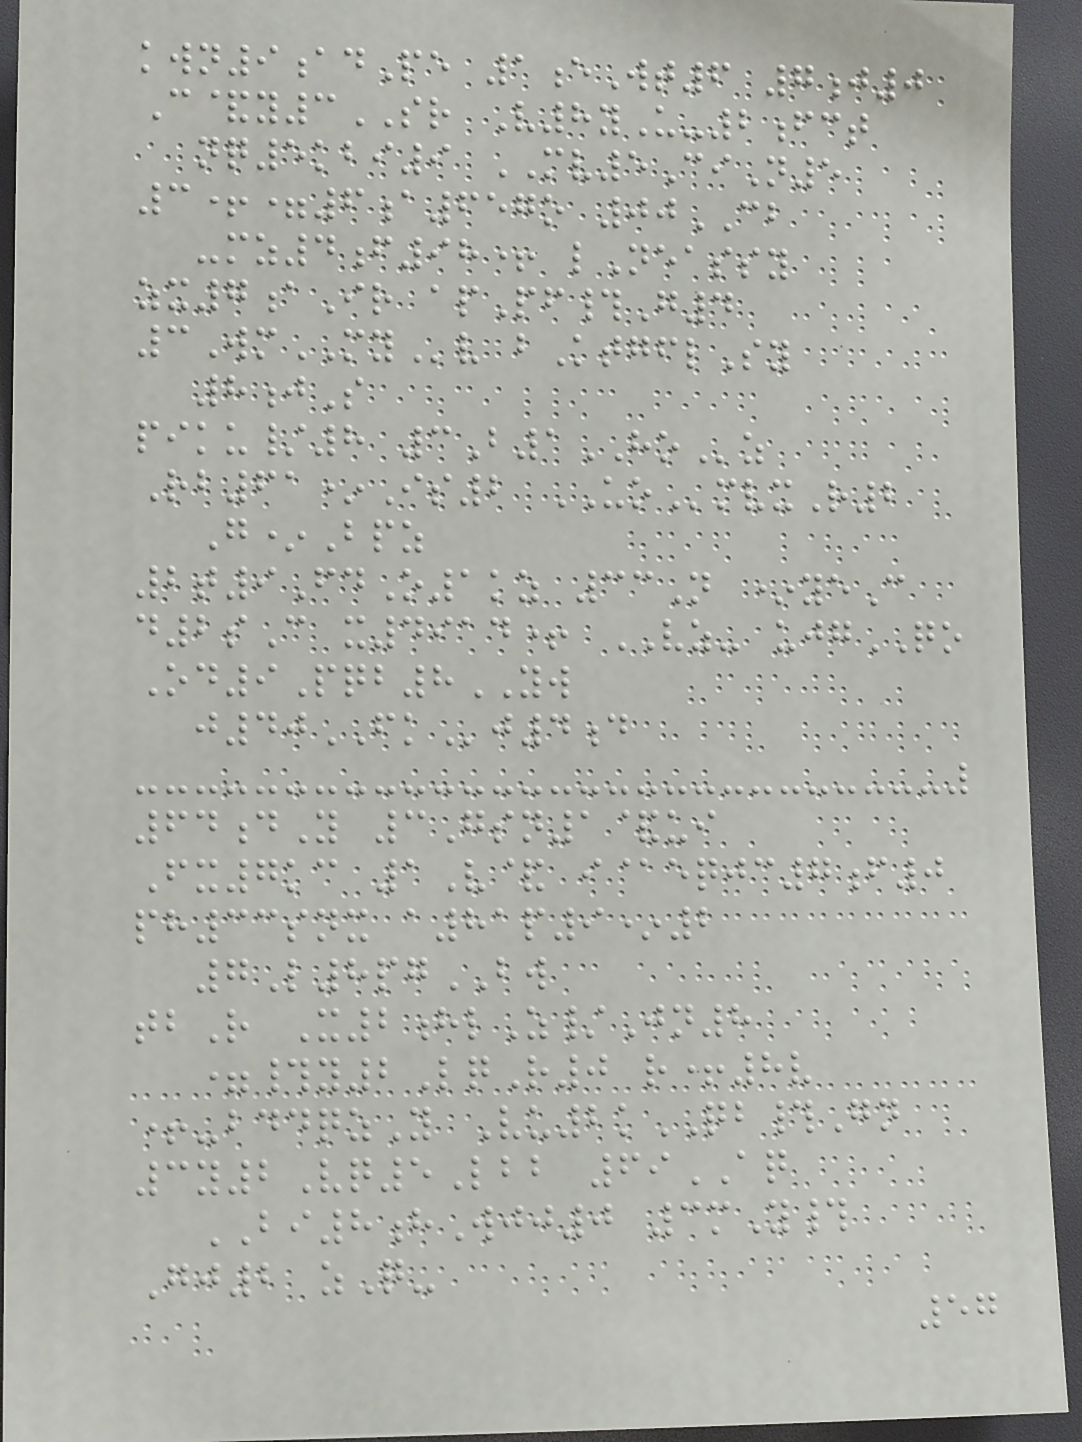kwn9adPe 1eWt6 7j0
C&y3SR V8yU-2fct
nq5kbi9 MV5CiN5
3+=6a657o 00CB
-mz4f98+ lNeassy
zx7aIr apPf#G4
3WmMYv bKtgflSy
8jS
piku/8 3B1HOz
Rb61*Is2 UOmvxR2
G*Bpz
2t9FdO1kz 33N *yeC
d2sC x4914+ VZ- ujgQO
Od9Pqb8YW
j40FKj4d
64dY 3Gsn1&ui
Fx7kc 1V& i@eqjc7f0
ph33snx a81p9*2
7L8pgBW
tbR X2hlZ/Jn8
=#y2LqR0 r+8v
+-bddqzY Vu2kQB#Gn
3y2Vq5Lbb 69AQ
BI8hWjj0 3mY#
Gj2 zQ-
57
